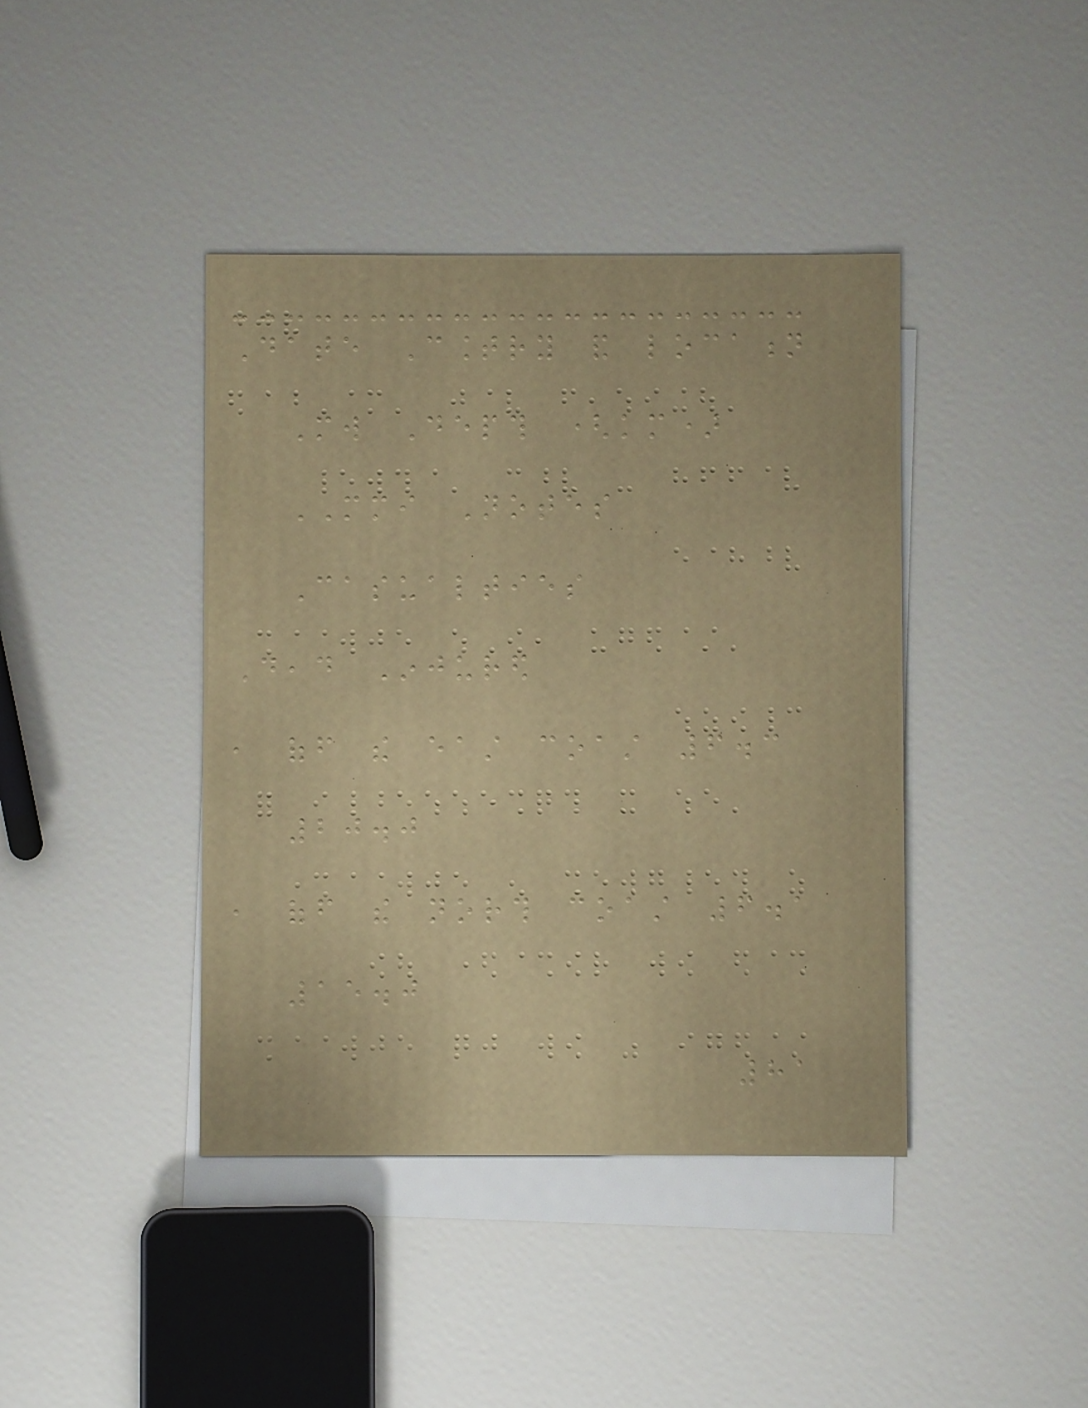Date Country and location
Mw Depth (km)
MMI Notes
Casualties
Dead Injured
, off the east coast 6.3
20.0
, off the north coast 6.1
15.0
81
